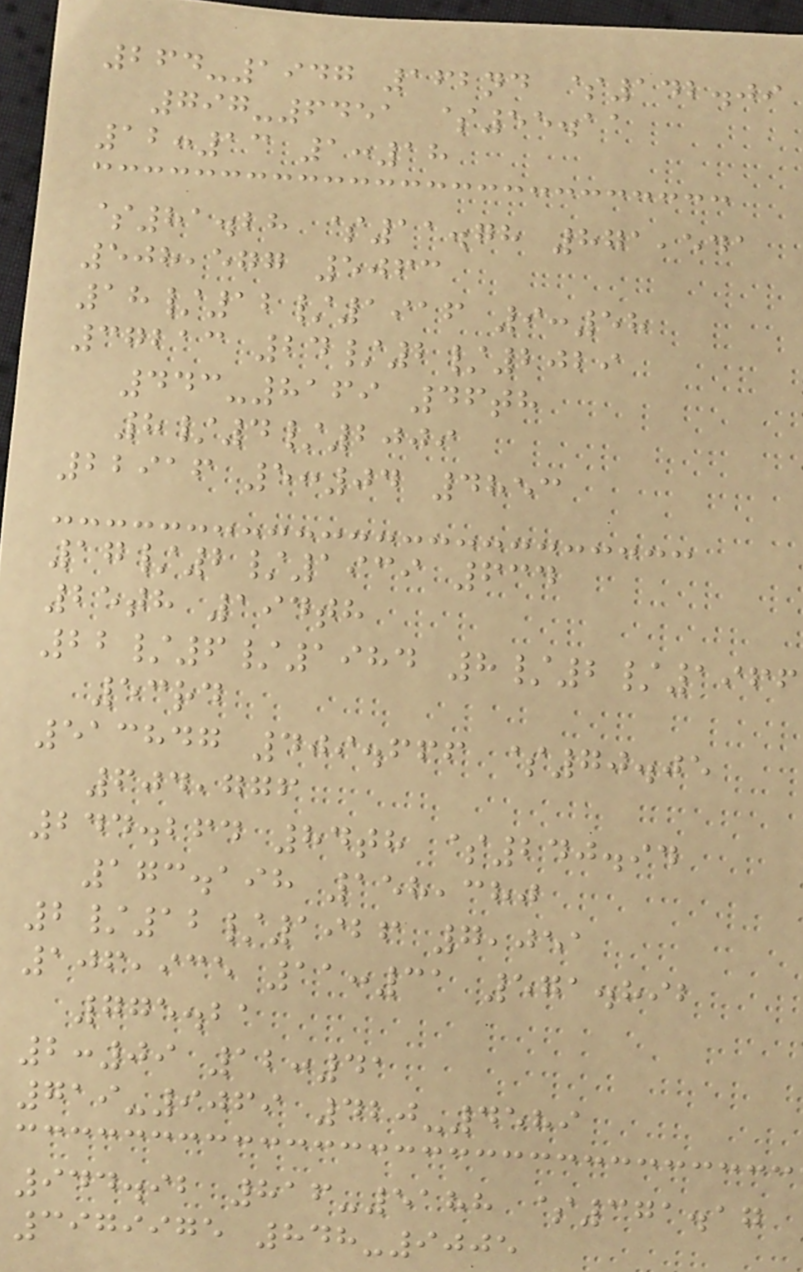264-1947 162nd $142.09
797-6451 $55.11
12:13 1:18
$81.28 $11.78 871,541
508,577 5063
18/12/1916 9:58
37213 24/2/2029
443-8169 46th
8/4/2009
22916 5:04 4853
17/2/1939 634
25th 194th
22/6/1984 8/2/1966
53rd
513847 409.666 $70.05
604,776
244.264 84th $240.94
173.198 158,380
2/12/1926 7,051
106,935 11:31 571.892
775.21
2:09 12:41
719-9069 420-4589
944.92 816-5188 $371.17
3979975 848-9005
